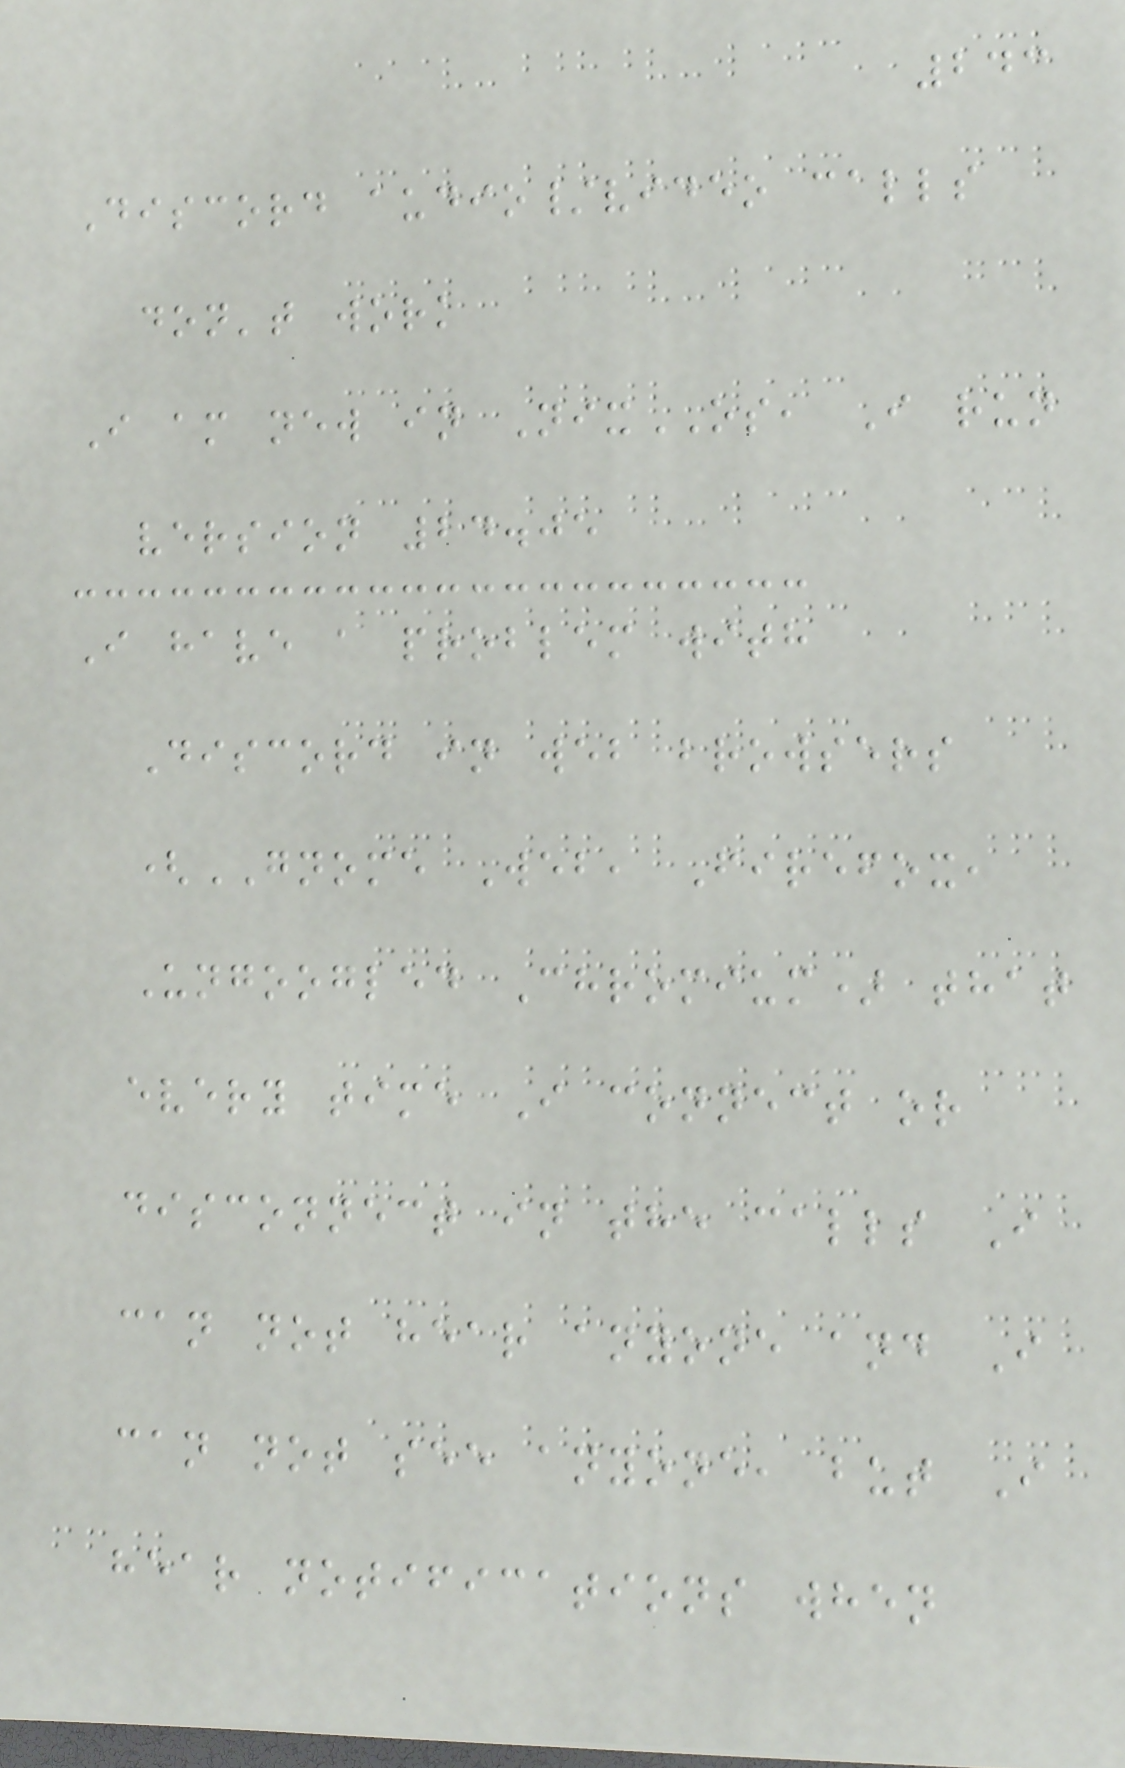243
Discord audio/video calls
don't work
I am new in NixOS, I run
version 24.05
I have a problem with
Discord in web browsers
(GNOME Web, Firefox,
Ungoogled Chromium) that
every time I connect or
disconnect in the calls I
can not hear anyone and I
can not see anyone, but I
hear notifications when
